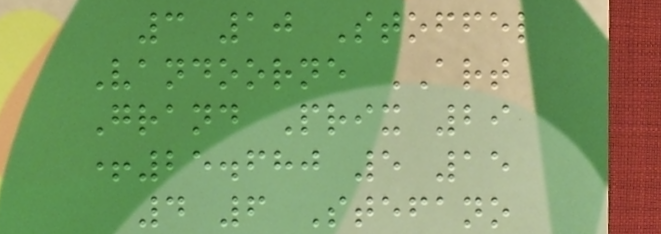3 10 Stoffel
Vandoorne ART
Grand Prix 29
+25.680 5 15
4 6 Stefano
